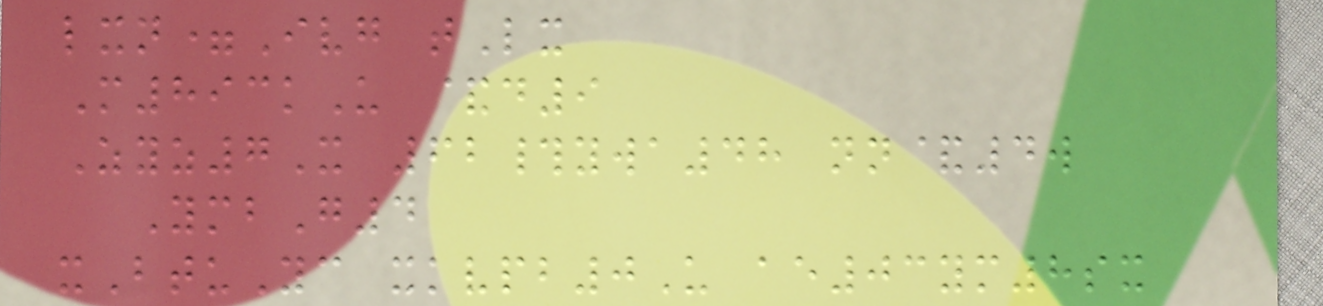lxn=Ivg tLx
M893kU &d9
Zyz7X 62#ywa48 nn&4w
YmbG4
xBtuYc xkvpb0U ae03ym8sx
